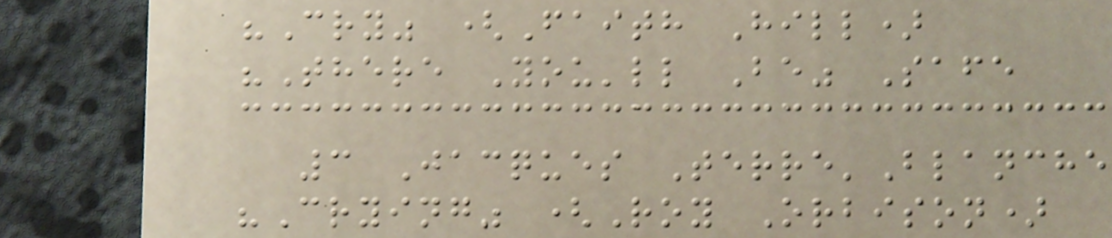"Cry" (Faith Hill)
"There You'll Be" Safe
3 Jacques Terre'Blanche
"Crying" (Roy Orbison)
